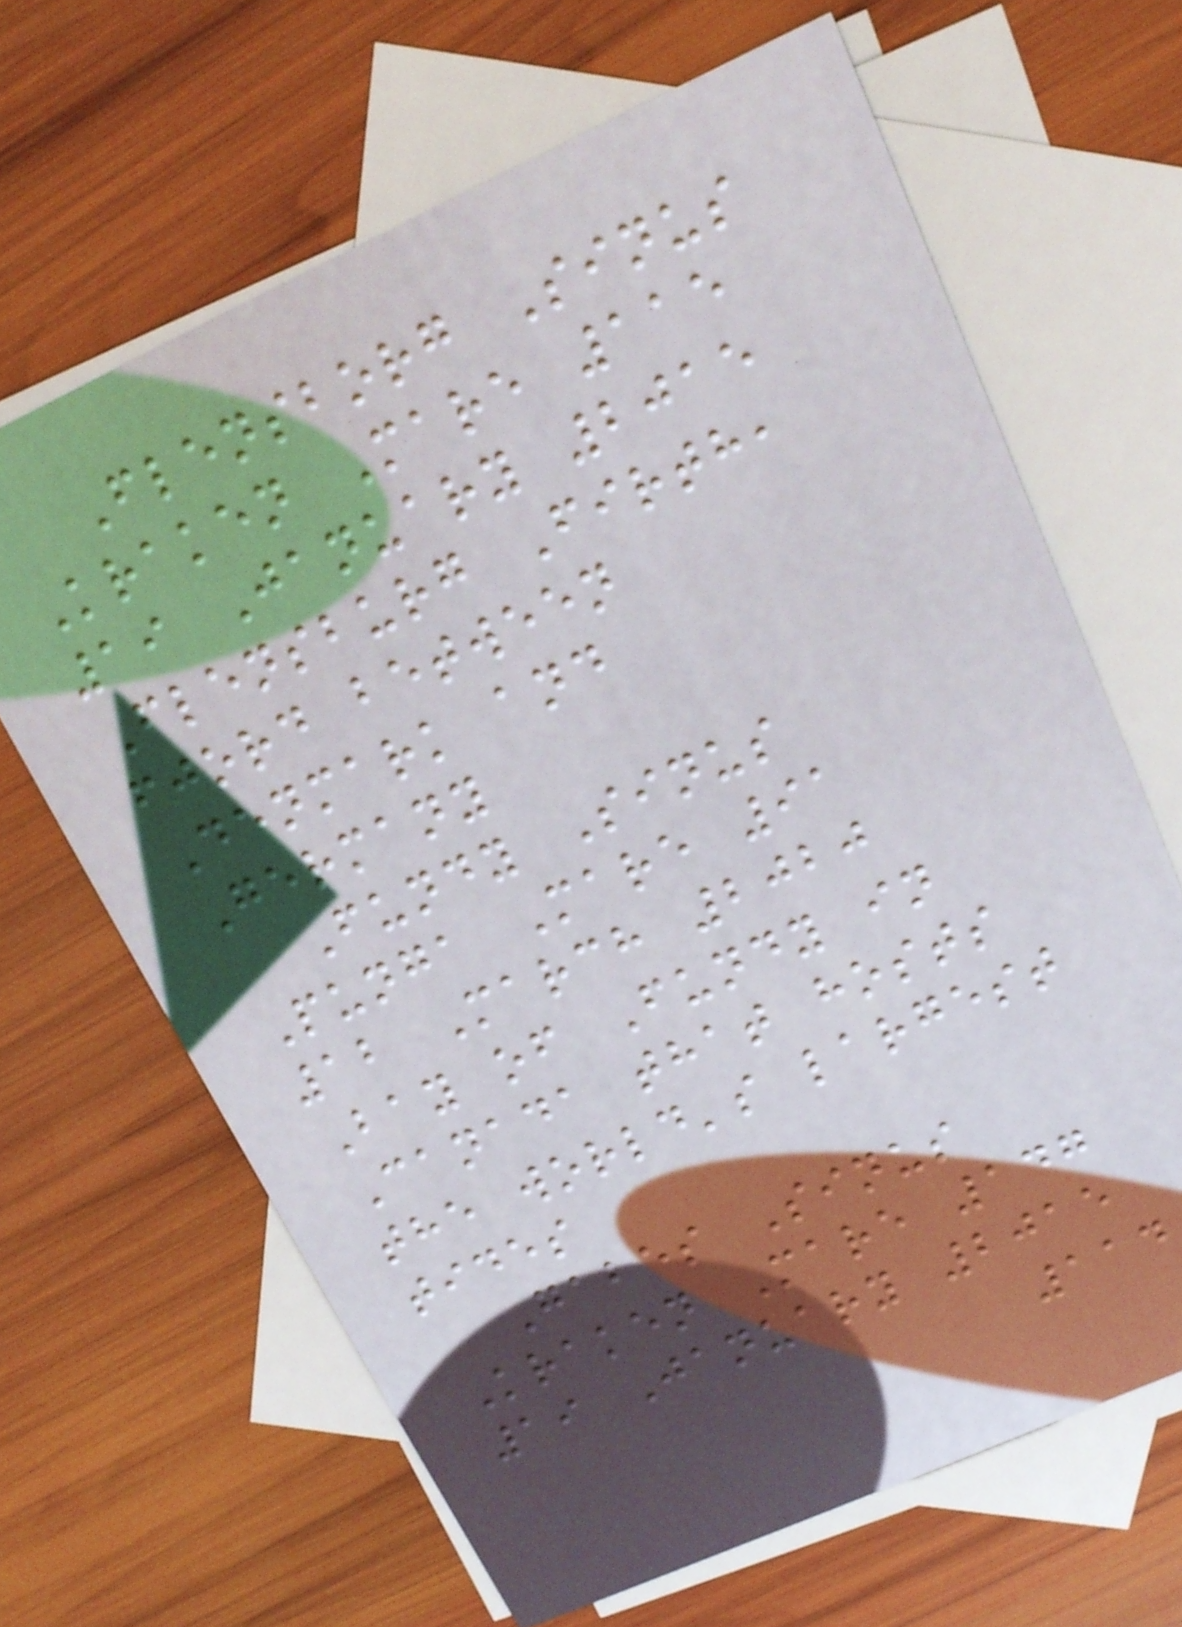Flensborg Sinus
Kraken Mare 115
19 January 2015
Flensburg Firth,
fjord between
Denmark and
Germany
Fundy Sinus
Punga Mare 91
12 March 2020
Bay of Fundy in
Canada that hosts
the world's largest
tides
Gabes Sinus
Kraken Mare 147
19 January 2015
114
